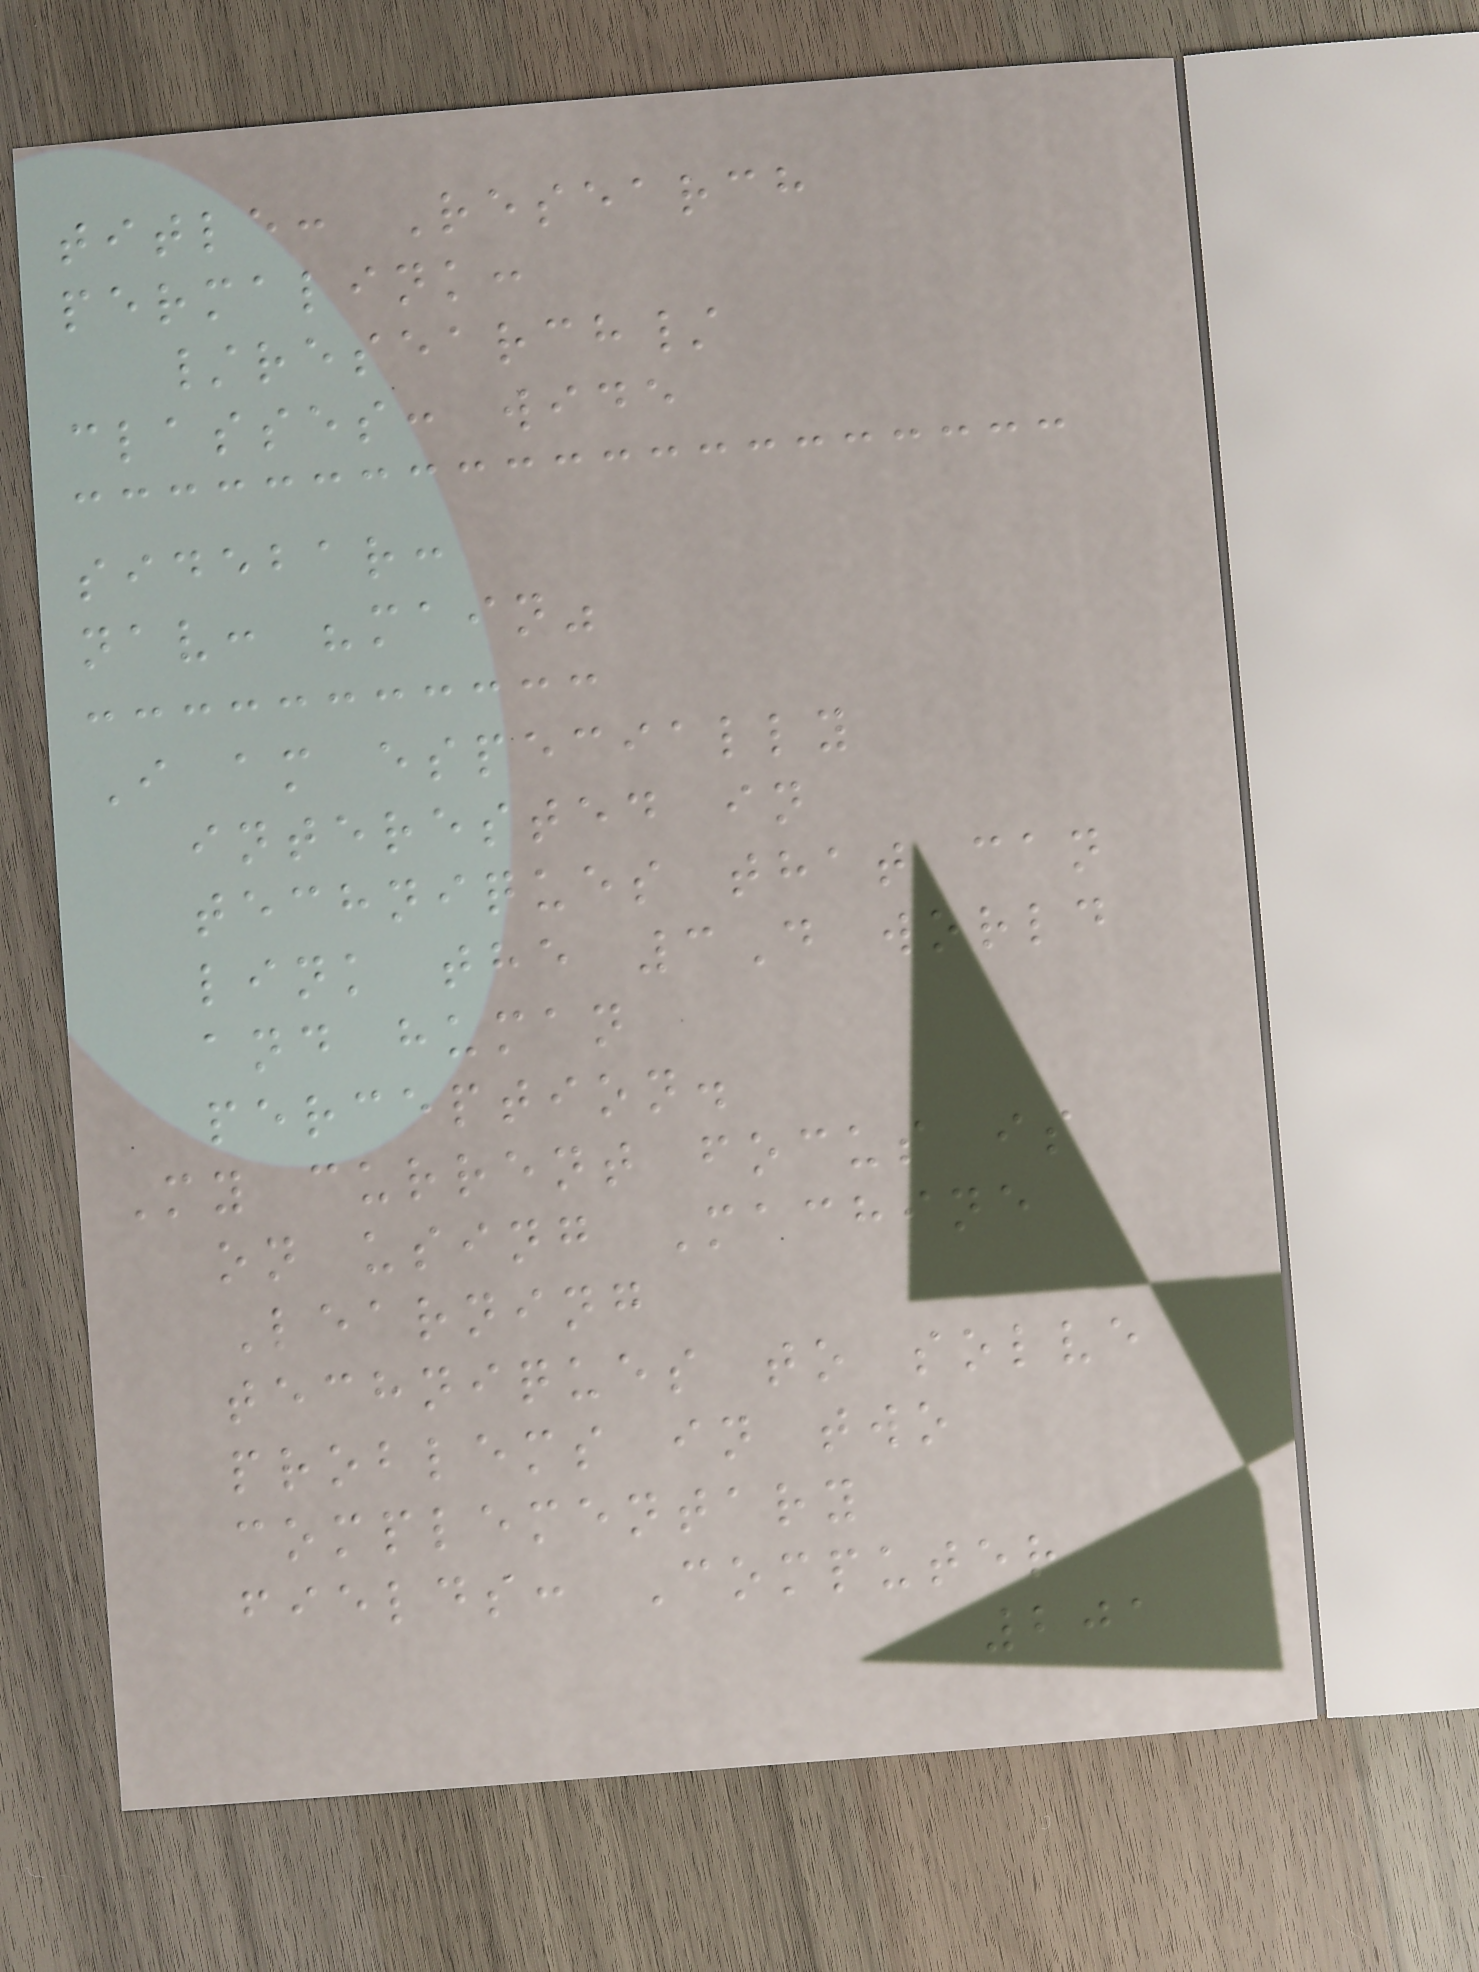title: Research
permalink:
/research/
classes: wide
sidebar:
nav: "main"
I am especially
interested in
techniques that can
link the 3D world
and human
perception.
My current focus is
on using Machine
Learning
techniques to solve
problems in two
complementary
fields: Computer
201
